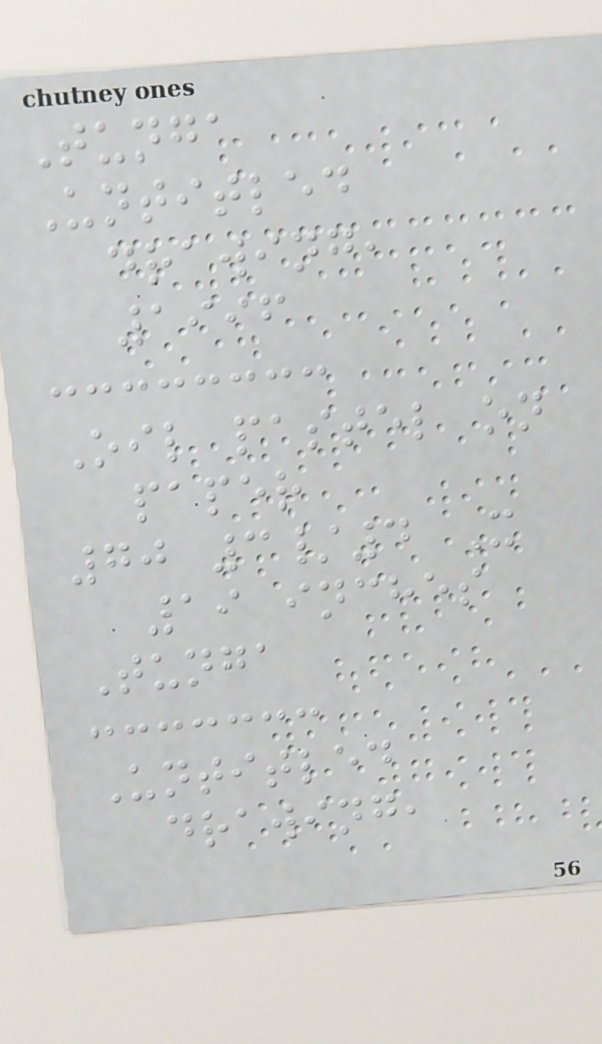Tunga
Untitled
drawing,
1996
Oil pastel on
paper
70 3/4 X
19 inches
Tunga
Untitled
drawing,
